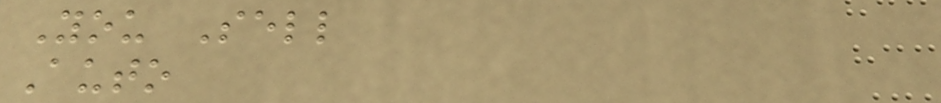You Sell
Auto
